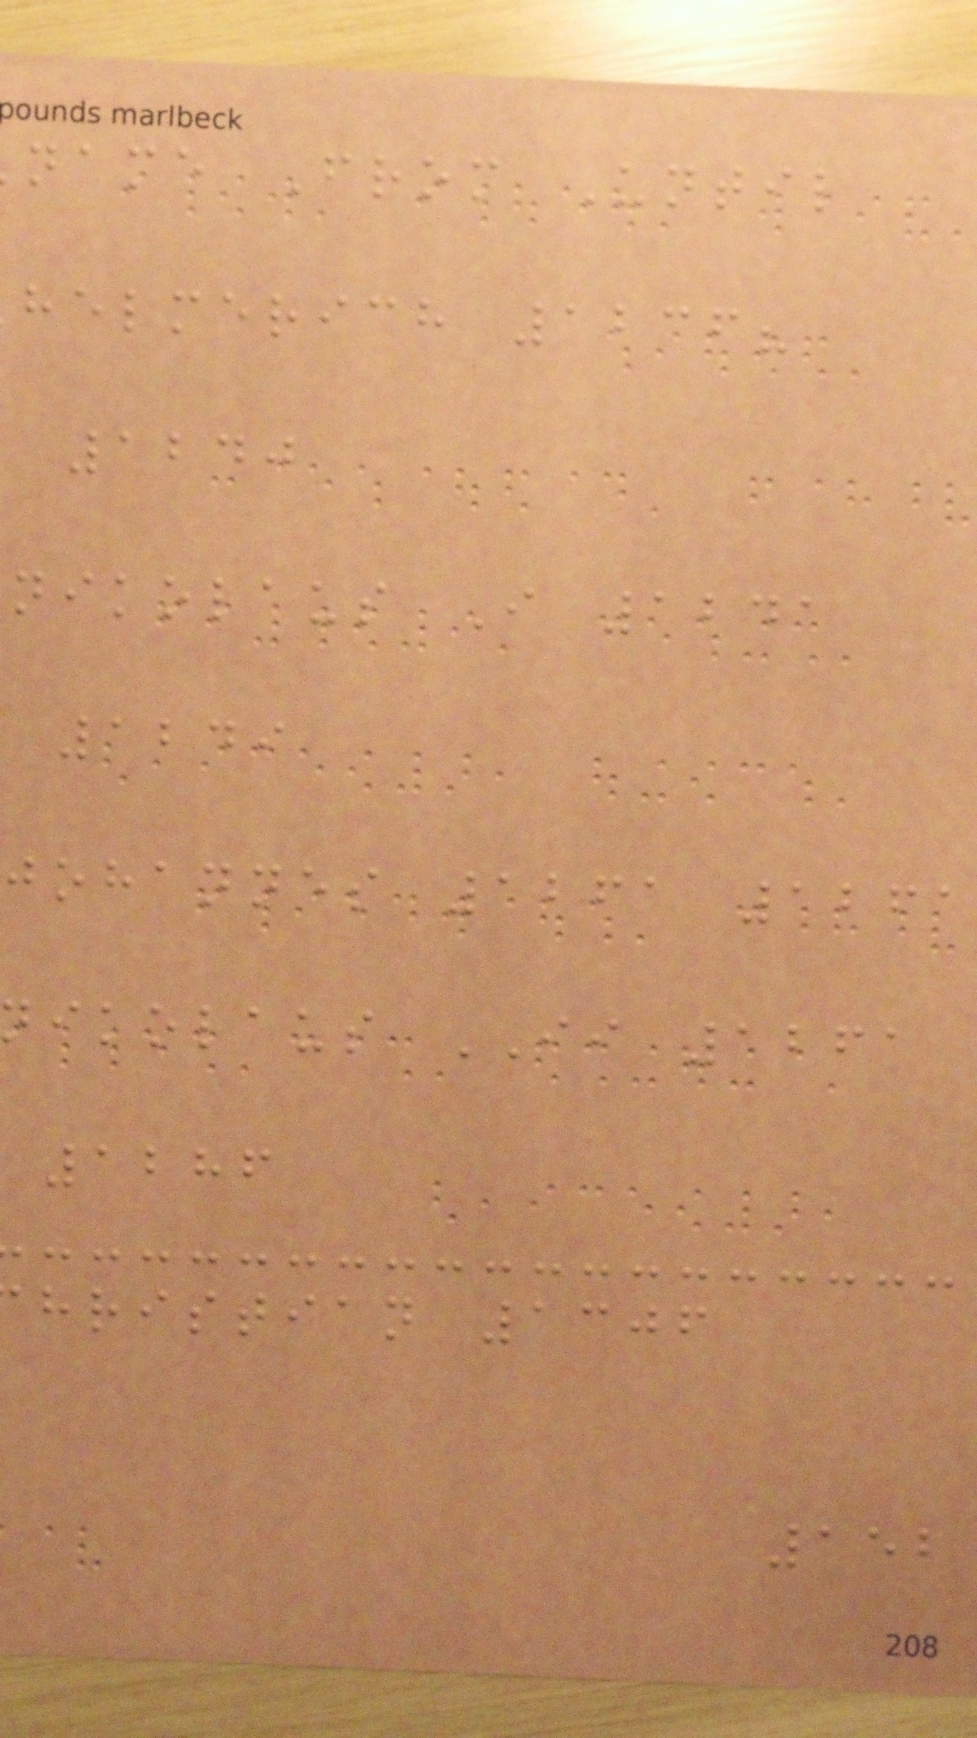name From Until
helmerich 1236?
1240
nikolaus I 1241
1249
johannes 1261 1261
ikolaus II 1261
1286
hristian 1306
152
